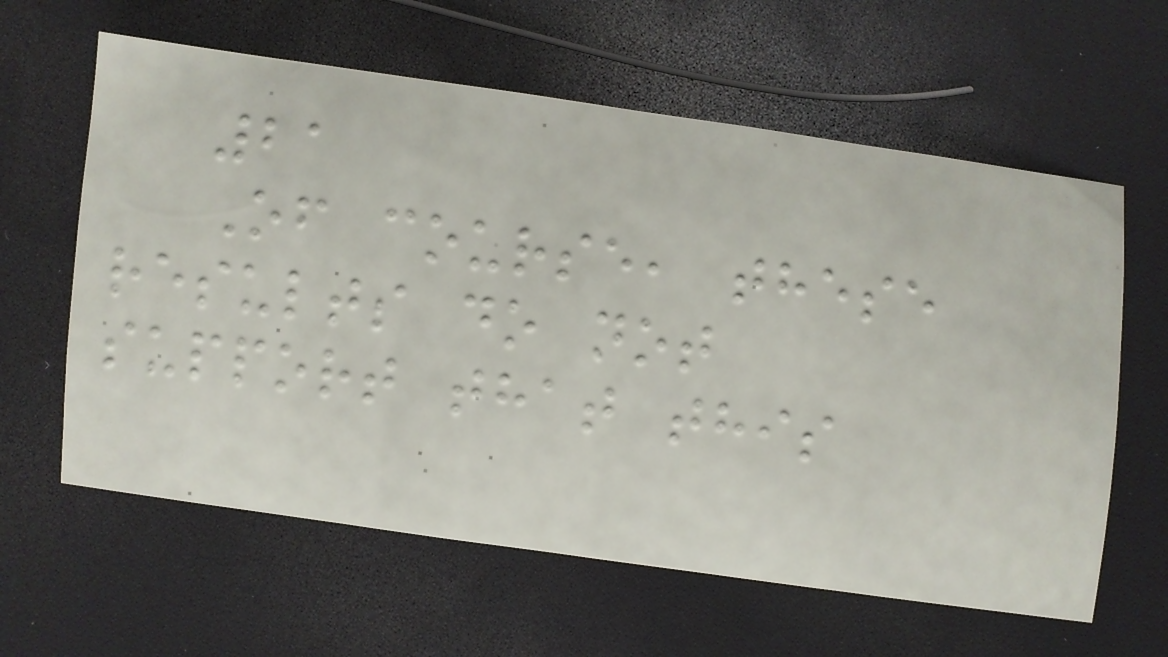21
Of course, these
results do not
support that this
